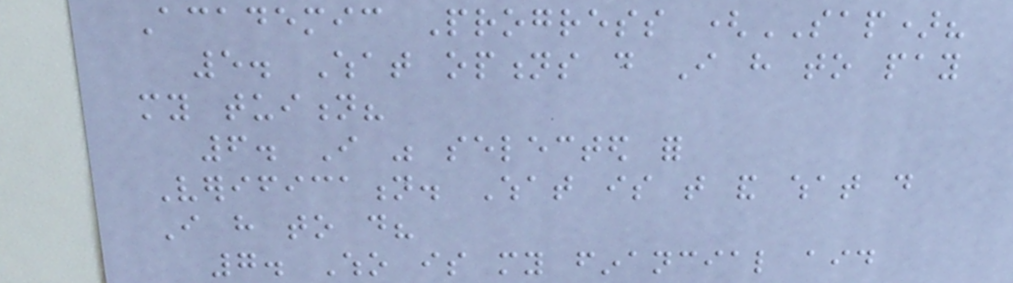Academic Progress (SAP)?
5. What options do I have to pay
my tuition?
6. I was selected for
Verification. What is that and what do
I have to do?
7. Who is my financial aid
